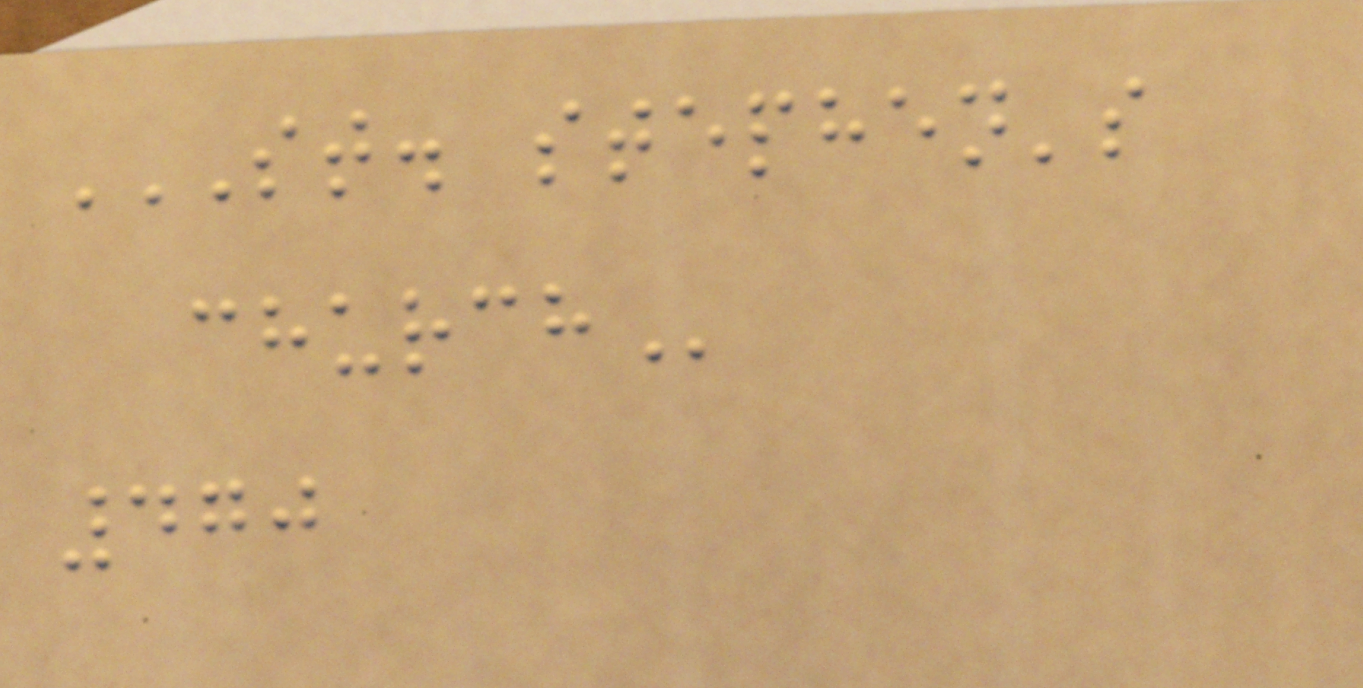ST. STEPHEN'S
CHURCH
470
